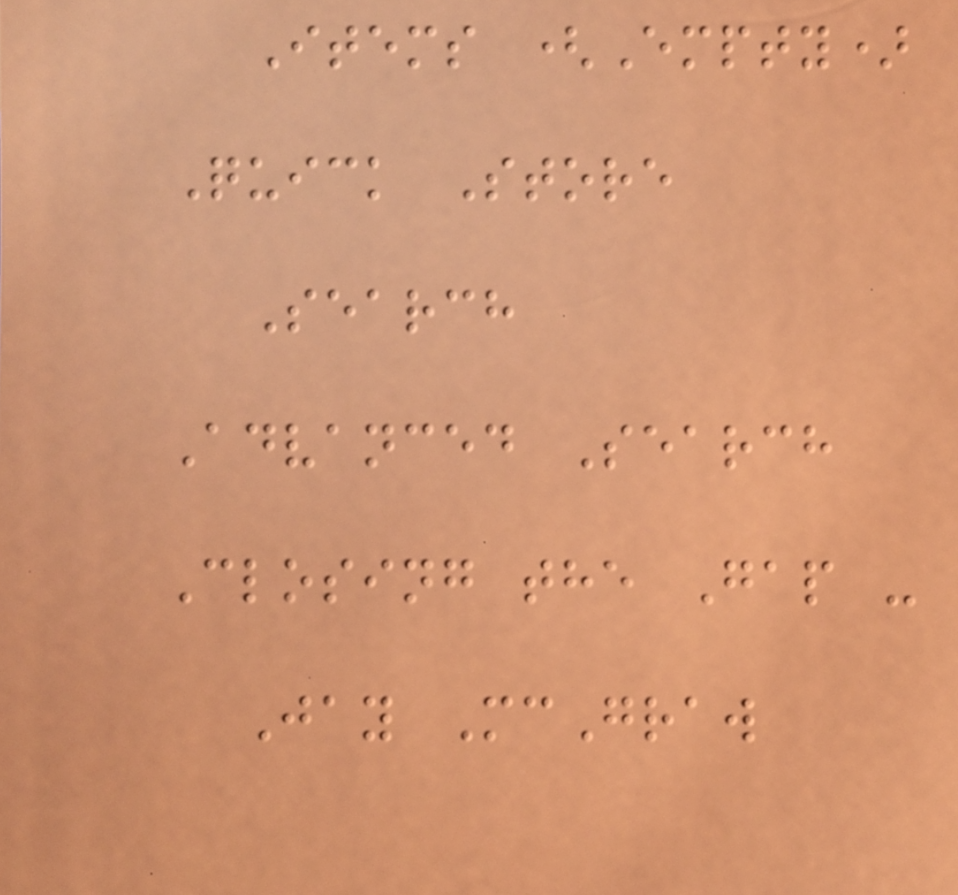Items (Empty)
Quick Store
Search
Advanced Search
Closing the Gap -
Jay McGraw
